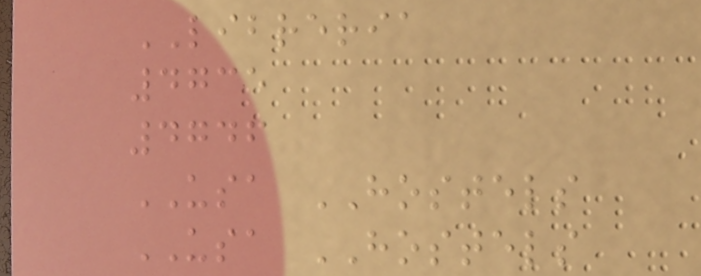LIBRERIA
4735
4746
USA HOSTELS
USA HOSTELS
